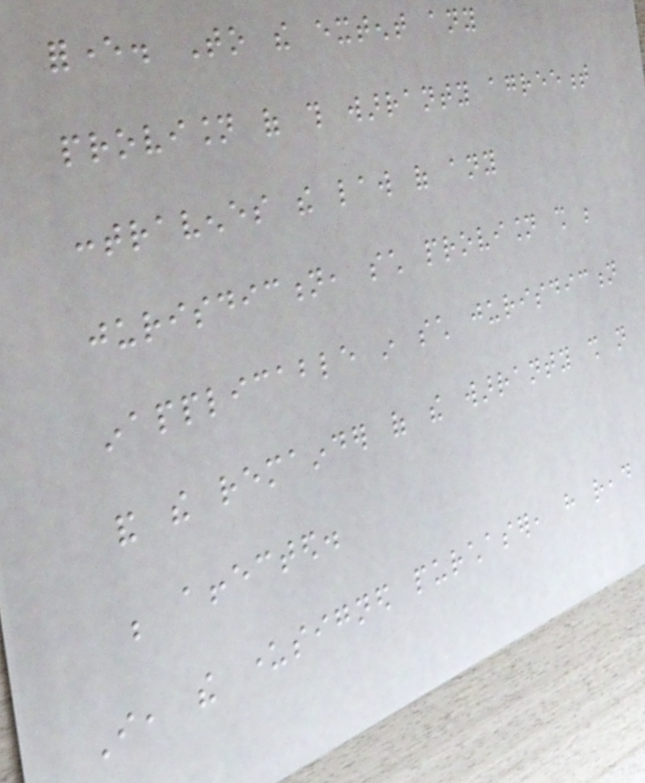forever. To the extent any
provision of this warranty agreement
contravenes the law of any
jurisdiction, such provision shall be
inapplicable in such jurisdiction
and the remainder of the warranty shall not
be affected.
I, the undersigned purchaser, have read
